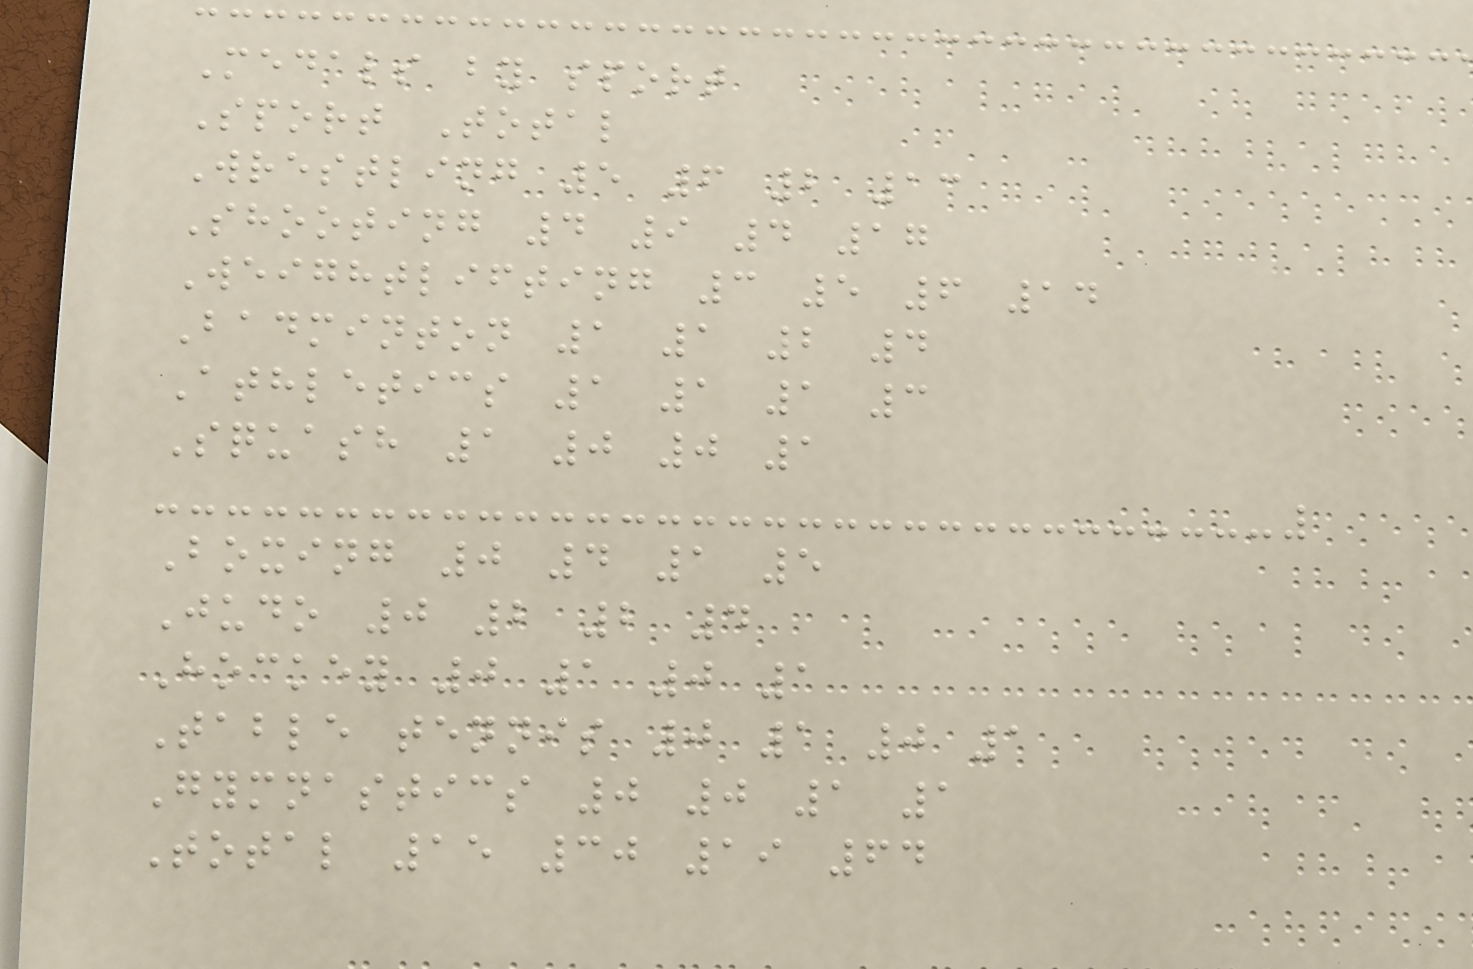Medals by sport
Sport Total
Wrestling 5 6 2 13
Shooting 4 9 4 17
Weightlifting 3 5 6 14
Badminton 1 1 2 4
Athletics 1 1 1 3
Squash 1 0 0 1
Boxing 0 4 1 5
Judo 0 2 2 4
Hockey 0 1 0 1
Table tennis 0 1 0 1
Gymnastics 0 0 1 1
Total 15 30 19 64
